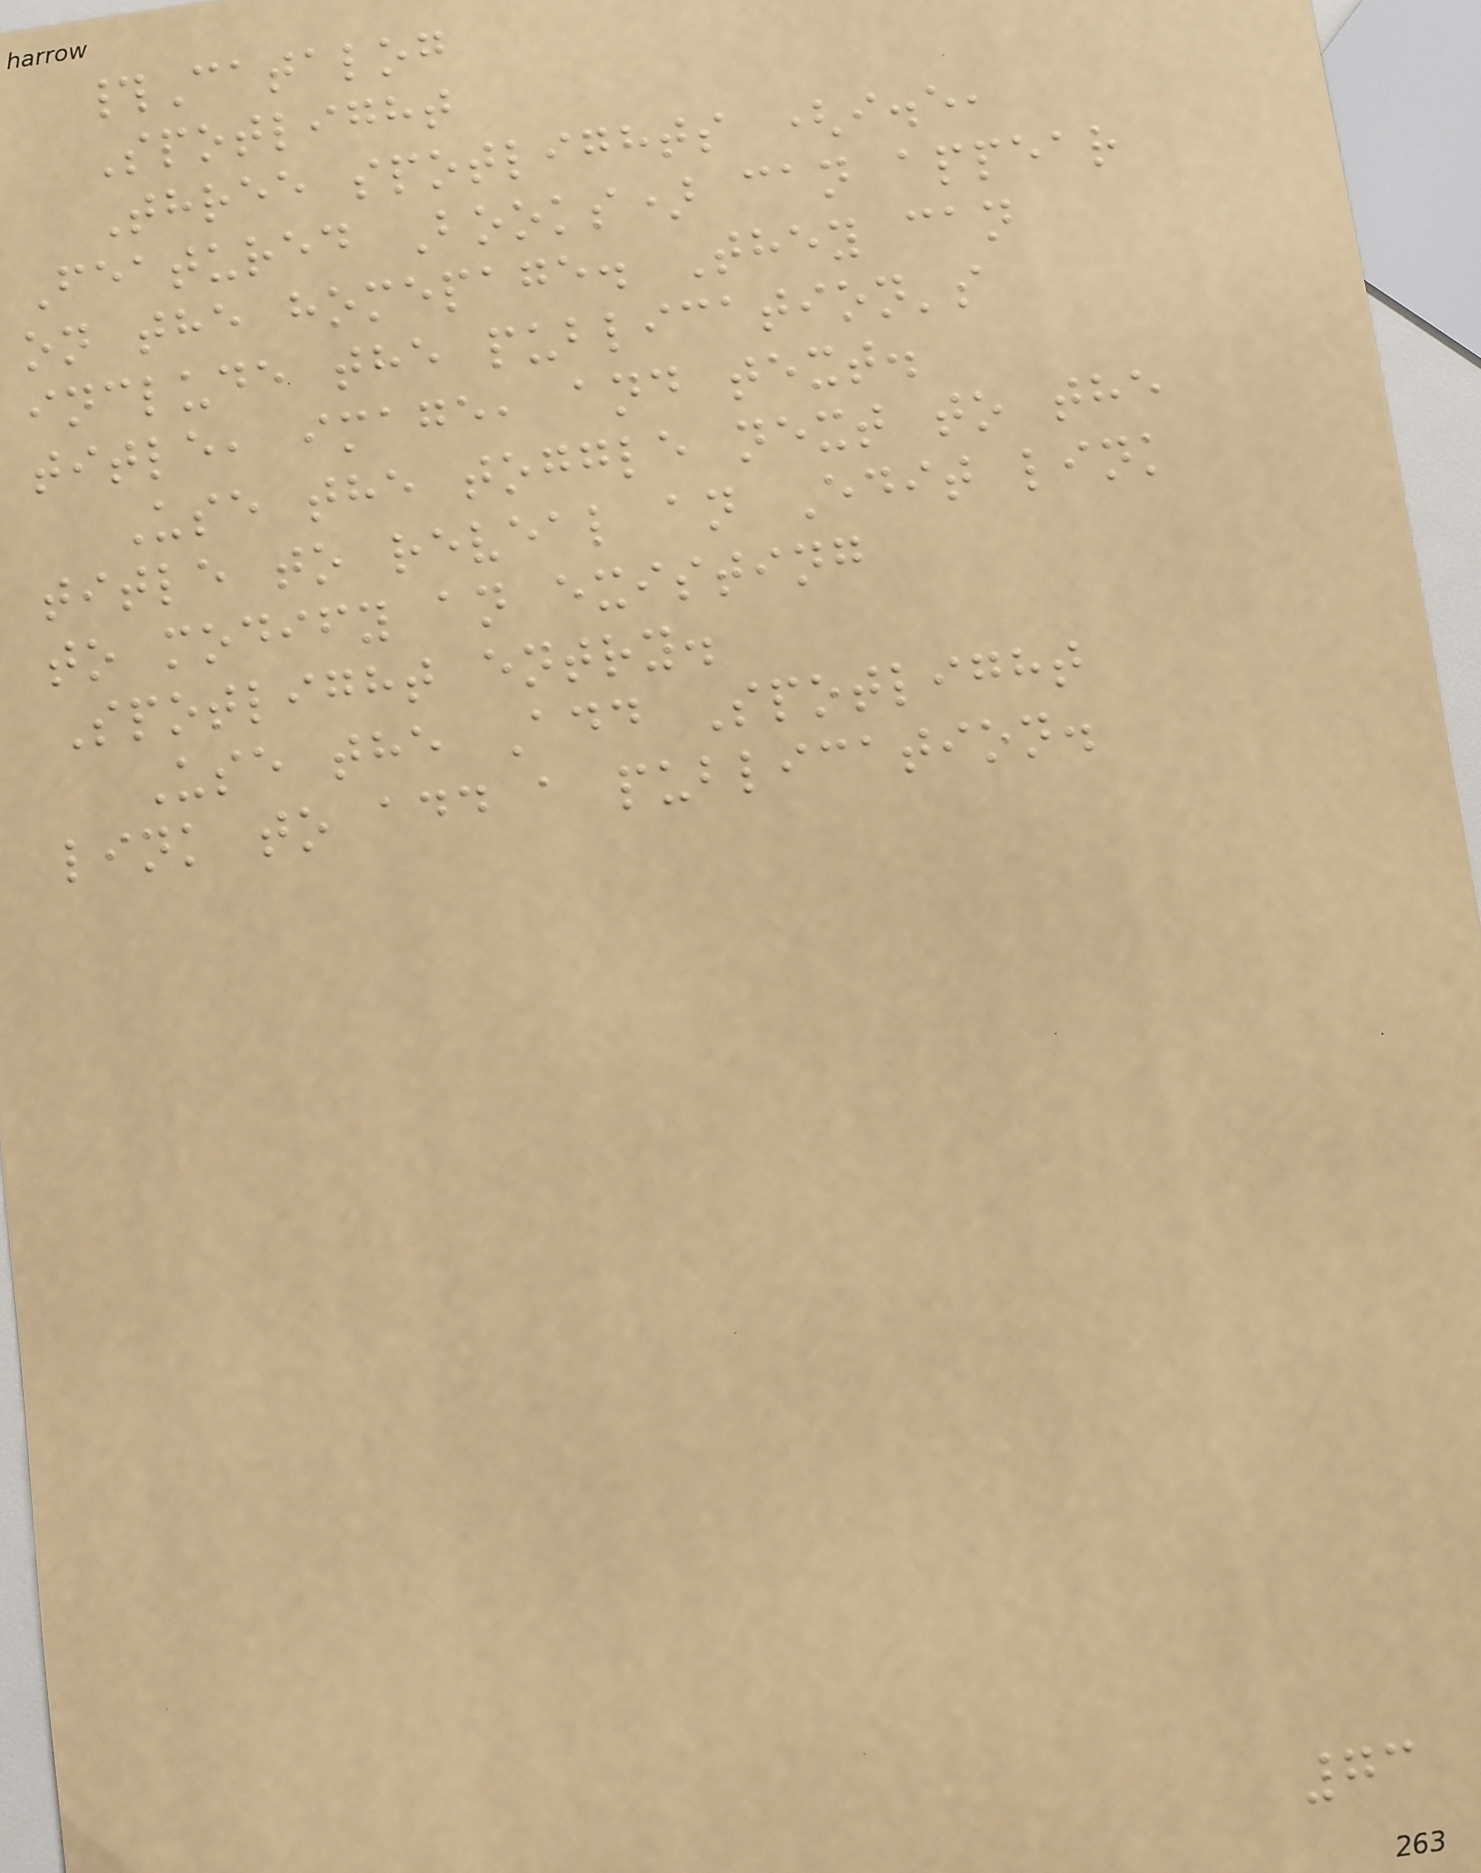#Catalog
Spotlight
Three spotlights (i.e,
Featured Books) can appear
on the homepage. They can
include the publication's
title, image, and text.
Use the toggle next to the
title to reveal an Edit link
to modify an existing
Spotlight entry.
Use the Add Spotlight
link to add a publication.
73
